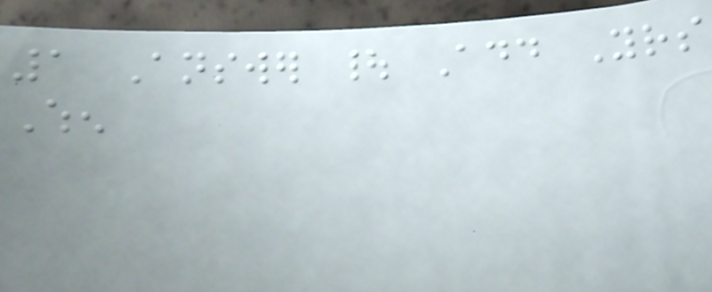1 Answer | Add Yours
When
